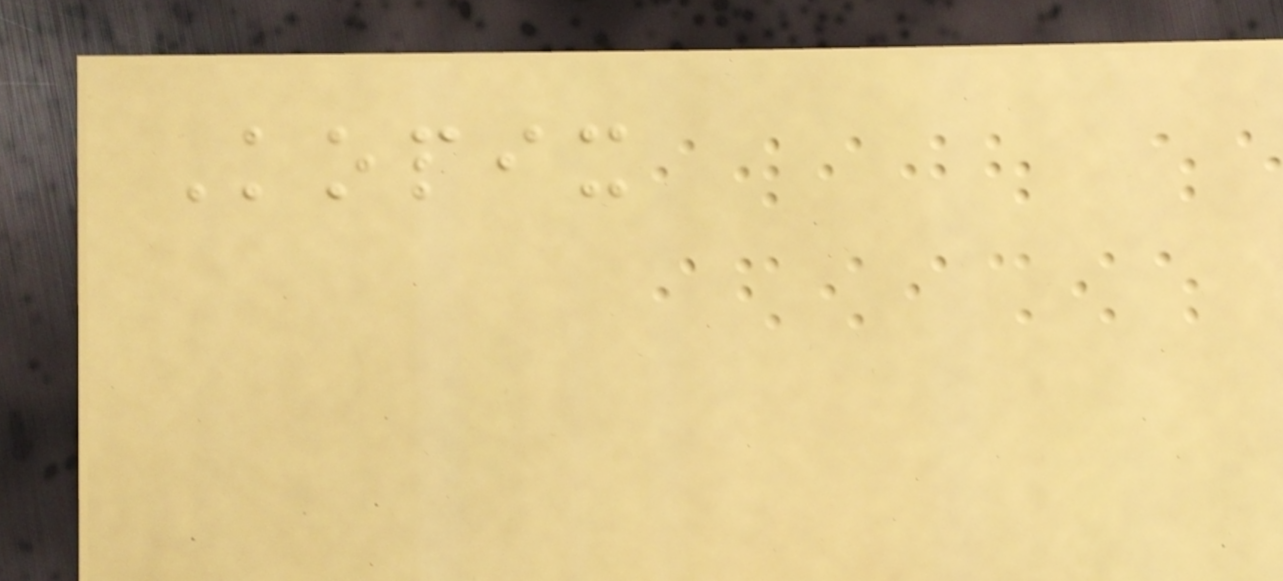Kopix
